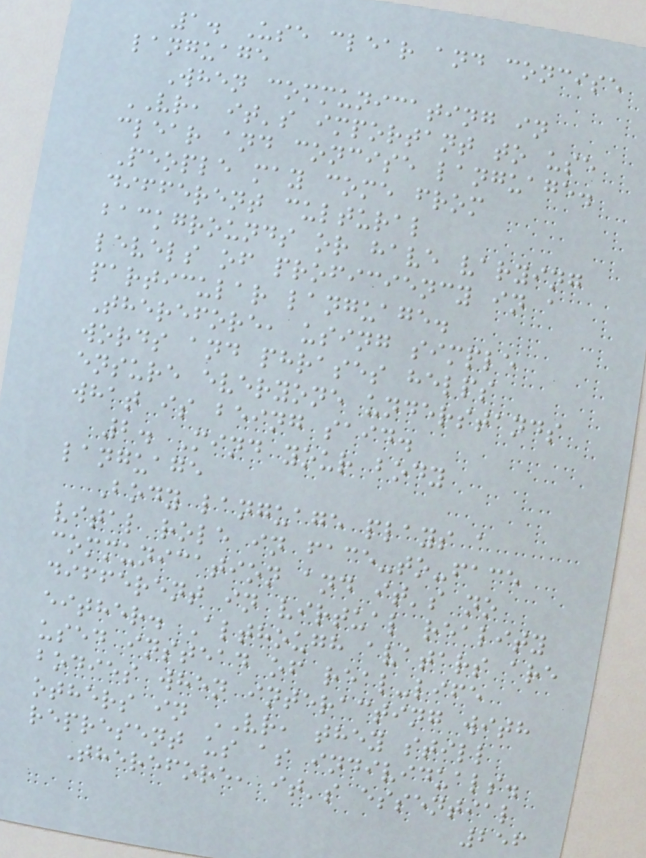1. Use clear and concise
language
When communicating in
VR, it's important to use
clear and concise language.
People may come from
different cultural
backgrounds or have varying
levels of proficiency in a
particular language.
Therefore, using simple
words and phrases helps
ensure everyone understands
what is being said.
2. Mind your body
language
Body language plays a
vital role in face-to-face
communication and it's no
different in virtual reality
either. Although avatars are
used instead of real-life
bodies when interacting with
others in VR, they still
represent us as individuals.
Therefore, it's essential
256
